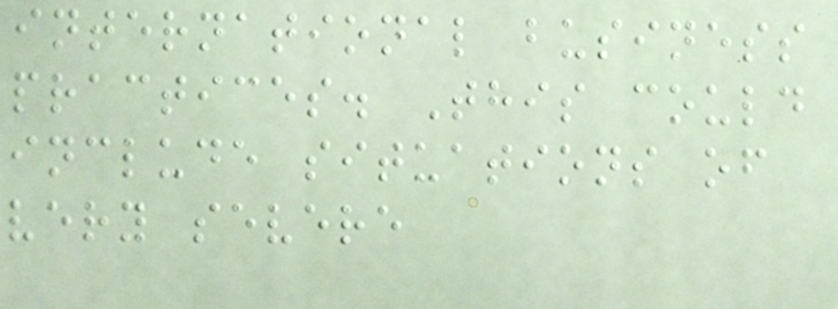international business
practices. This could
include situations of
very severe
